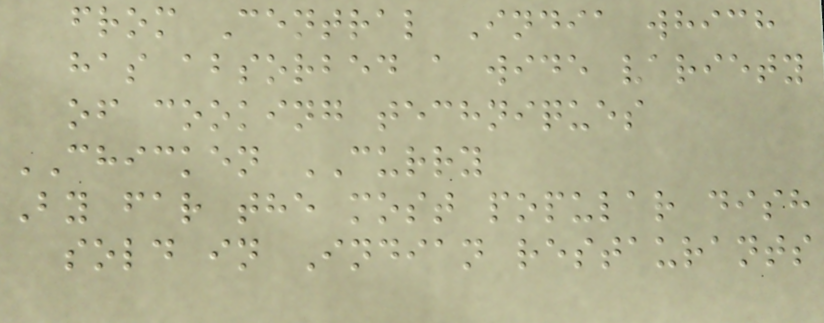from Central India which
has absorbed a wide variety
of cooking techniques
CHICKEN CURRY
By far the most popular dish
sold in Indian restaurants
